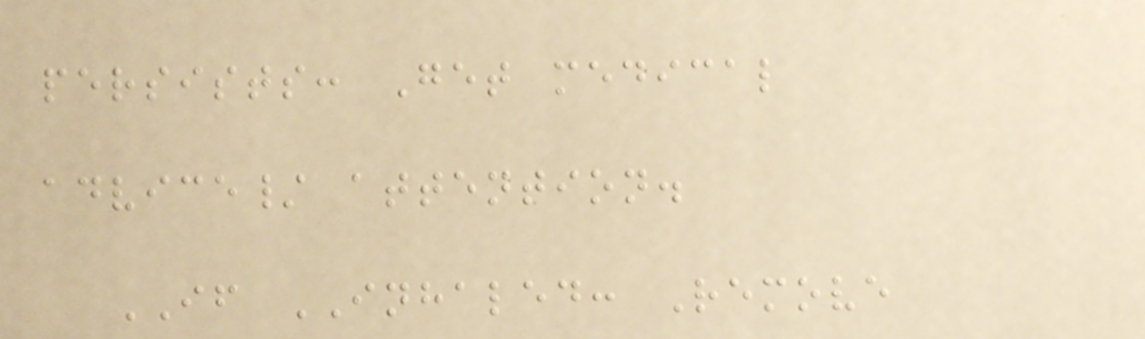persists: Get medical
advice/ attention.
IF INHALED: Remove
